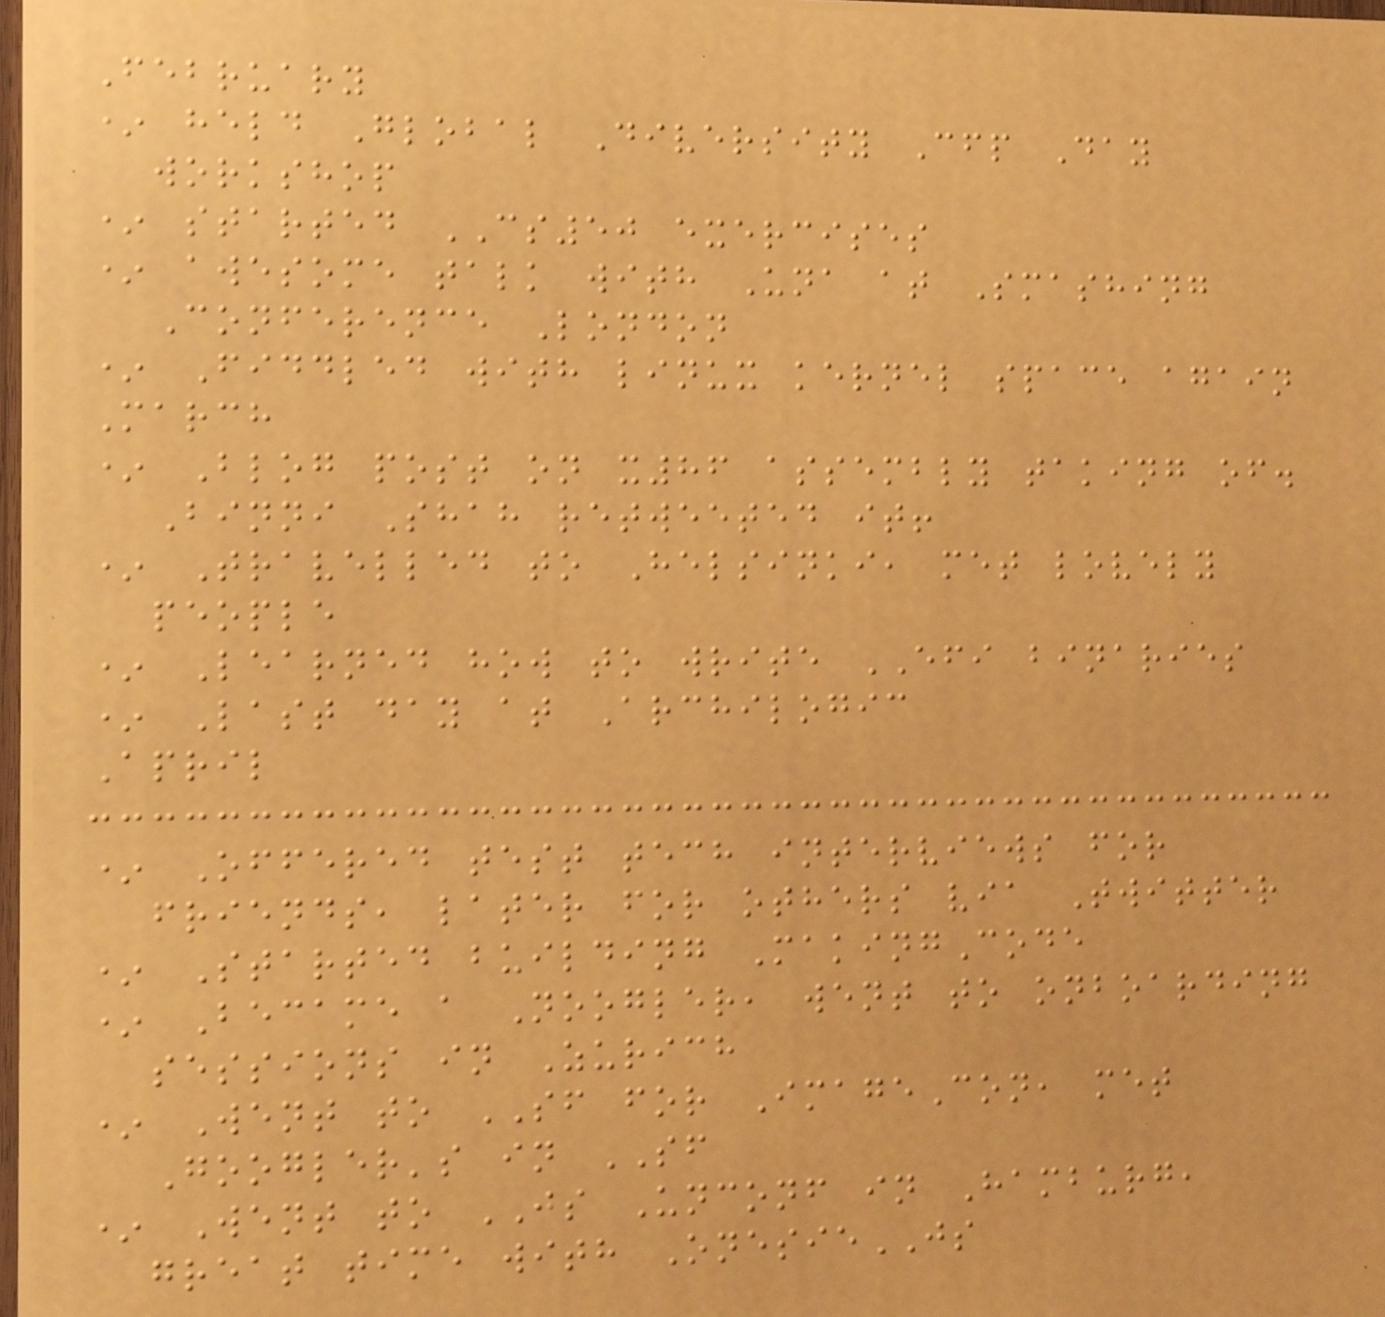February
* held Global Diversity Cfp Day
workshop
* started CS50 exercises
* awesome talk with Una at Smashing
Conference London
* Fiddled with linux kernel space again
March
* Blog post on x86 assembly taking of.
Binni Shah retweeted it!
* Travelled to Helsinki, met lovely
people
* Learned how to write EFI binaries
* Last day at Archilogic
April
* Offered test tech interviews for
friends, later for others via Twitter
* Started building MakingCode
* Became a Noogler, went to onboarding
sessions in Zurich
* Went to SF for ImageCon, met
Googler's in SF
* Went to JS Unconf in Hamburg,
great time with OnesieJS
